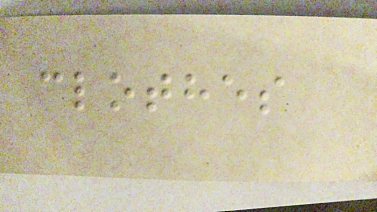clothes
